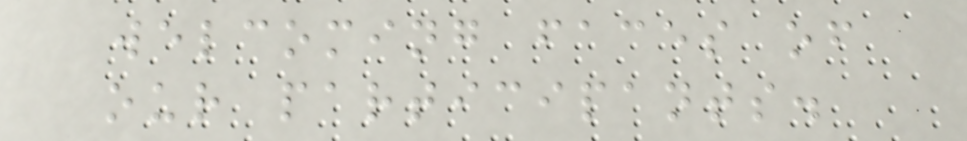welcoming faces of
our participants.
